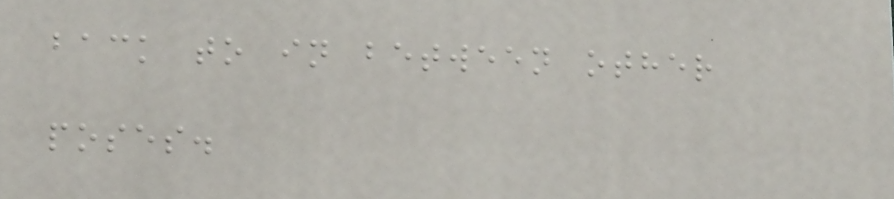back to in between other
poses.
